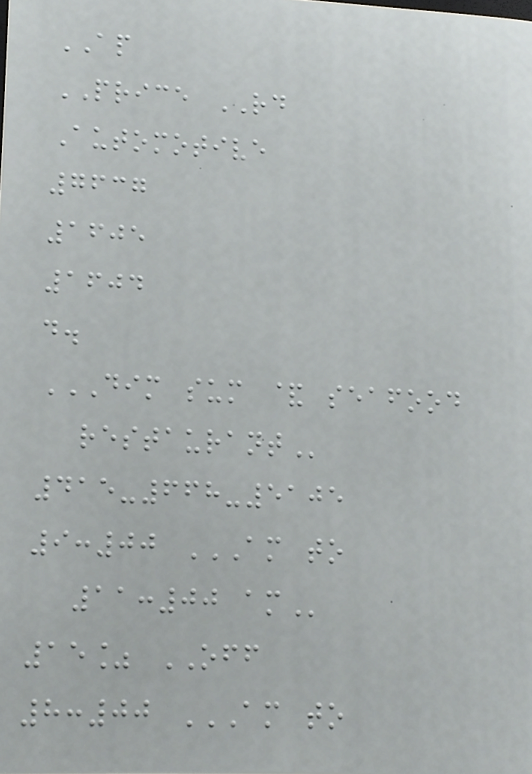AP
PRICE RD
Automotive
7637
1605
1604
d.
DIM SUM & SEAFOOD
RESTAURANT
415-668-5105
9:00 AM TO
11:00 AM
15% OFF
8:00 AM TO
